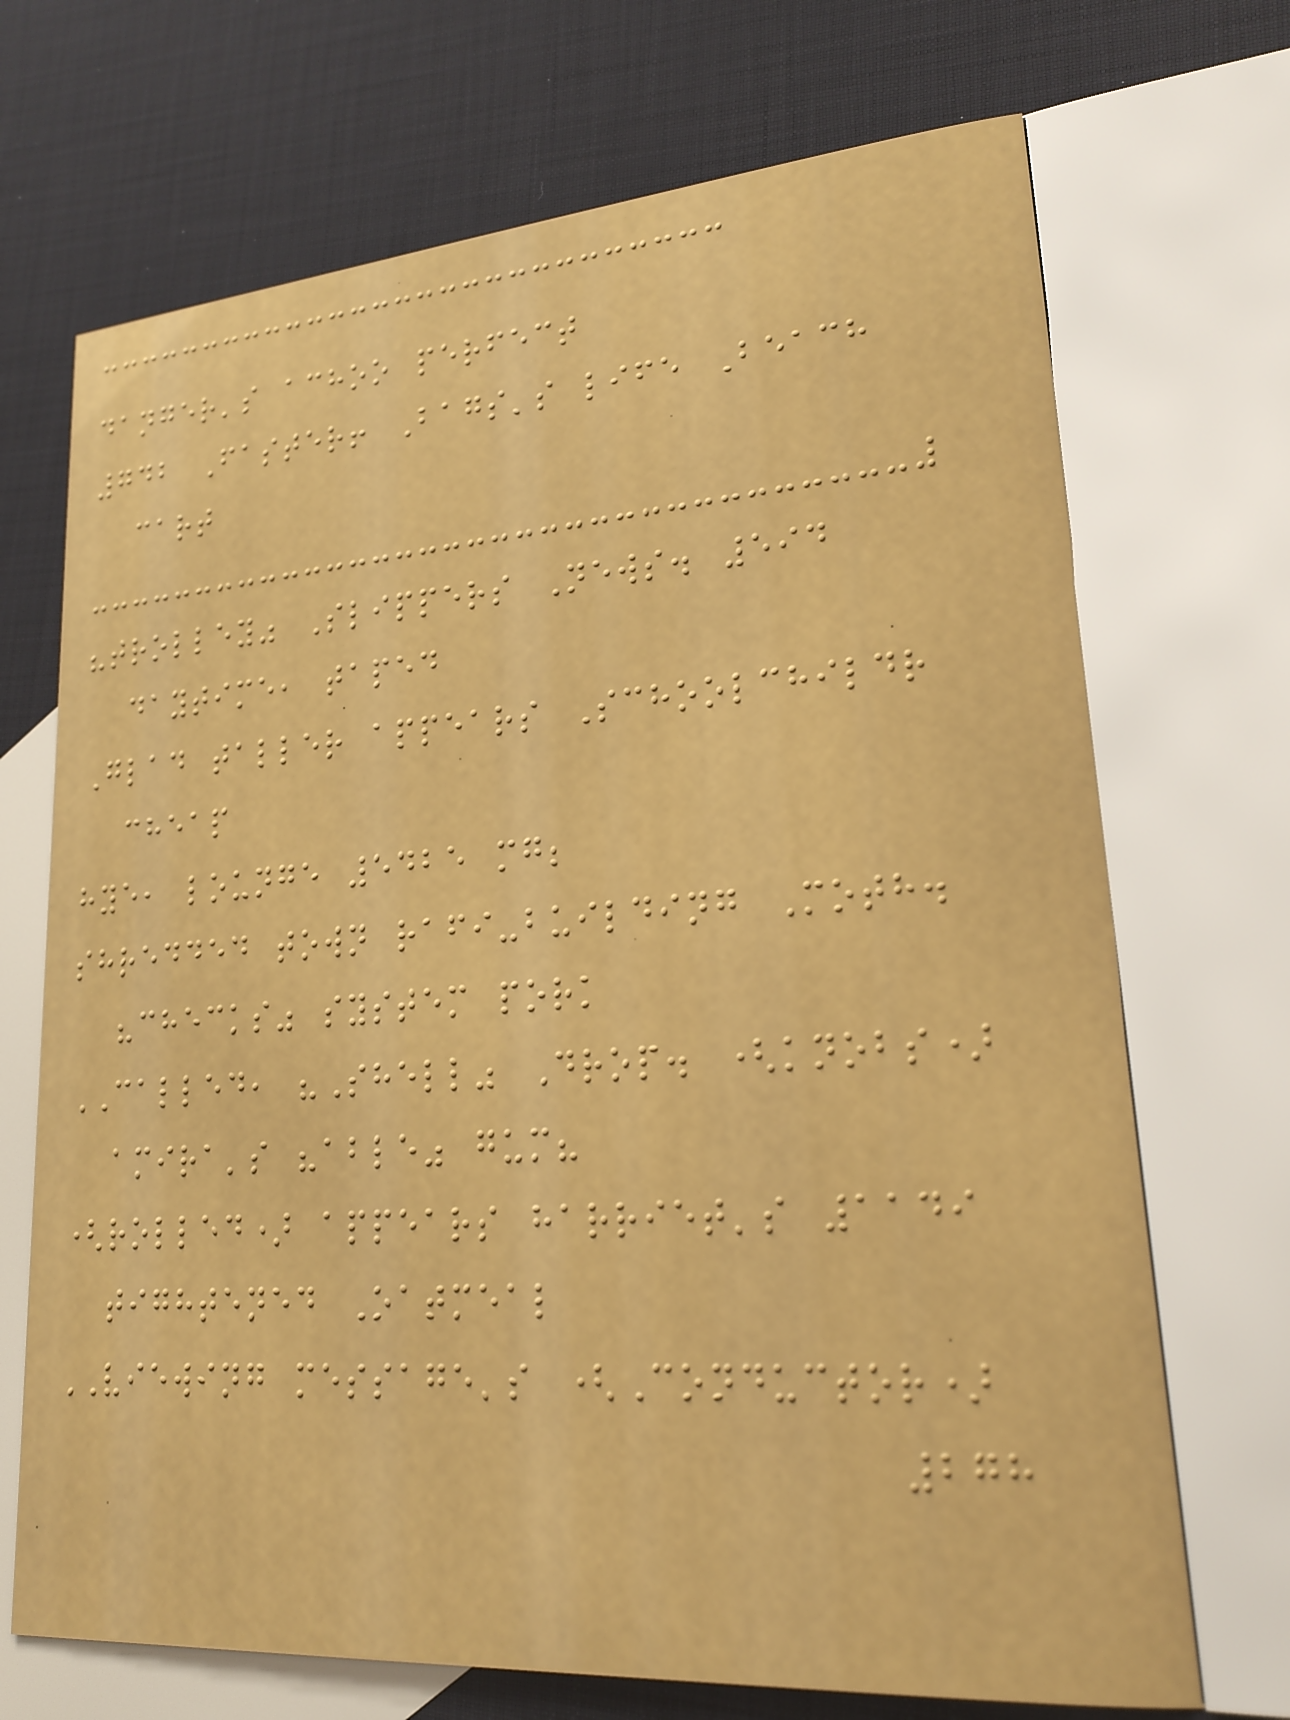danger's achoo perfect
742 Faster! Bags's life Beach
cart
"trolley" Slippers News. 594
daytime, taped
Glad taller appears Schoolchildr
cheap
hye, lounge 5425 mg;
shredded town rafi-building Moth.
"checks" system pork
CALLED, "Shell" Drop. (knobs)
amira's "able" gum?
(rolled) appears harriet's 1149
tightened Oatmeal
VIEWING message's (Conductor)
278
